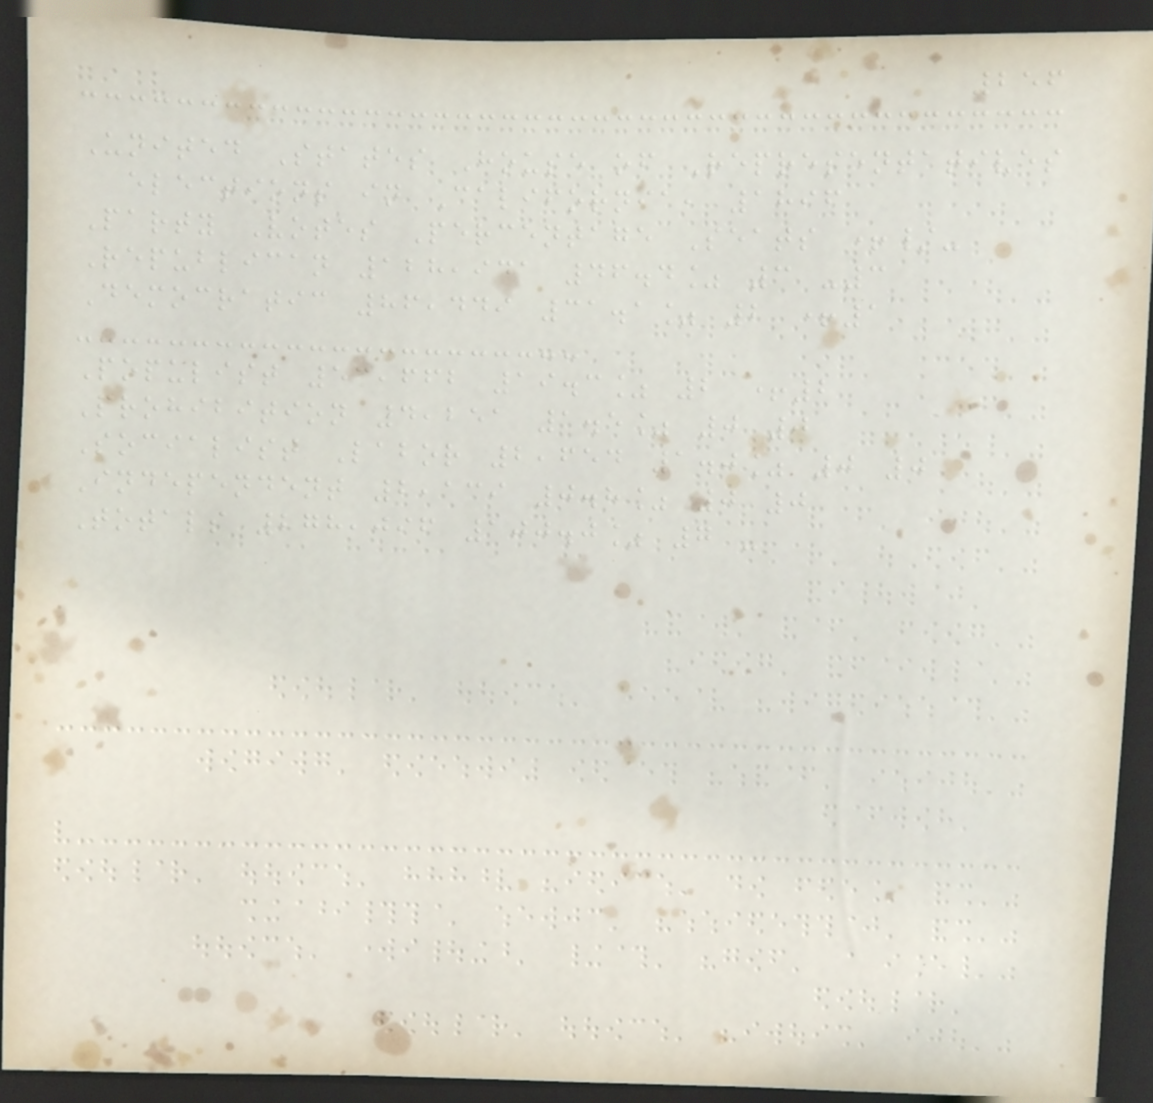256
United States House of Representatives
elections in California, 1896
Party Votes Percentage Seats +/-
Republican 128,941 46.4% 3 -3
Democratic 86,449 31.1% 2 +1
Populist 53,662 19.3% 2 +2
Prohibition 4,251 1.5% 0 0
Socialist Labor 2,654 1.0% 0 0
Independent 2,139 0.8% 0 0
Totals 278,096 100.0% 7 -
